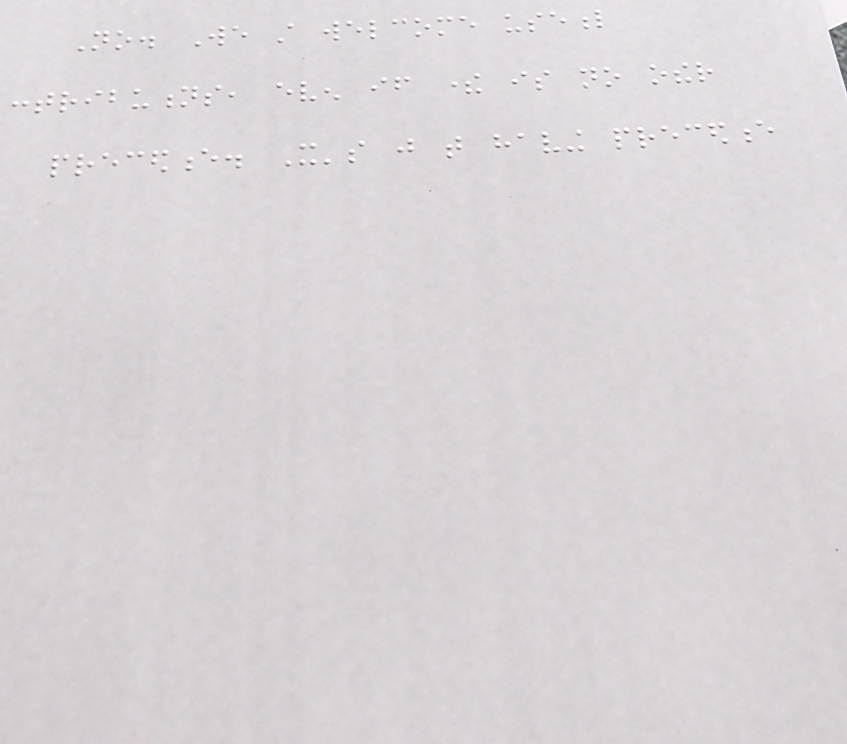No. We still welcome useful
contributions, even if there is no other
precedence. It's just that having precedence
